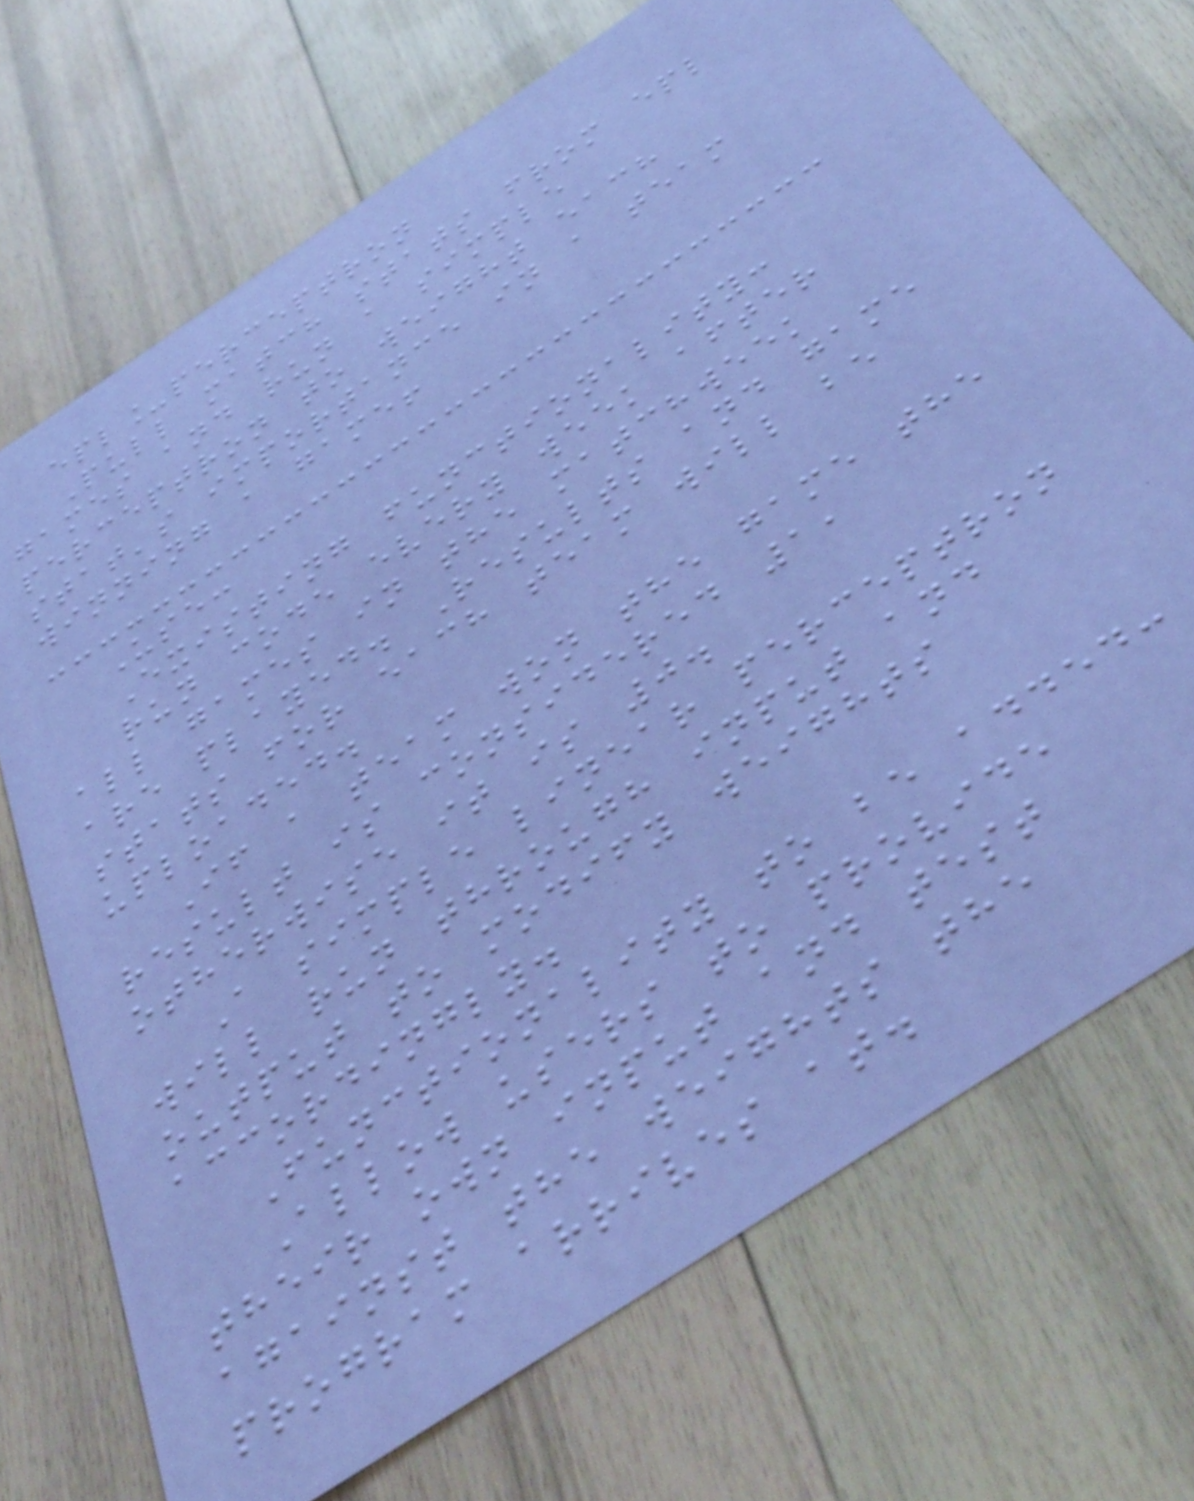epl_perceptron
Pull match stats from epl
games and run a simple
perceptron to weight each
stat's importance in a team
winning a game!
Use:
Existing functionality:
run code every week after
all games in the matchweek
are played. Results and game
stats for each team will be
uploaded.
If a team won the game the
result is considered 1,
otherwise it is 0.
A simple linear perceptron
will run through input and
output to modify weights
accordingly.
Functionality to be added:
Allow users to provide
their own input and test
against the weights the
program arrives at.
